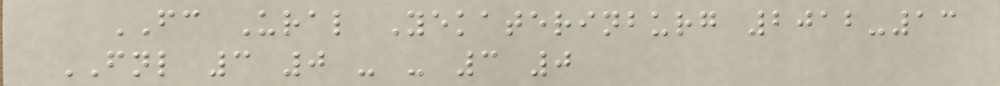FC Ural Yekaterinburg 2012-13
FNL 3 0 - - 3 0
